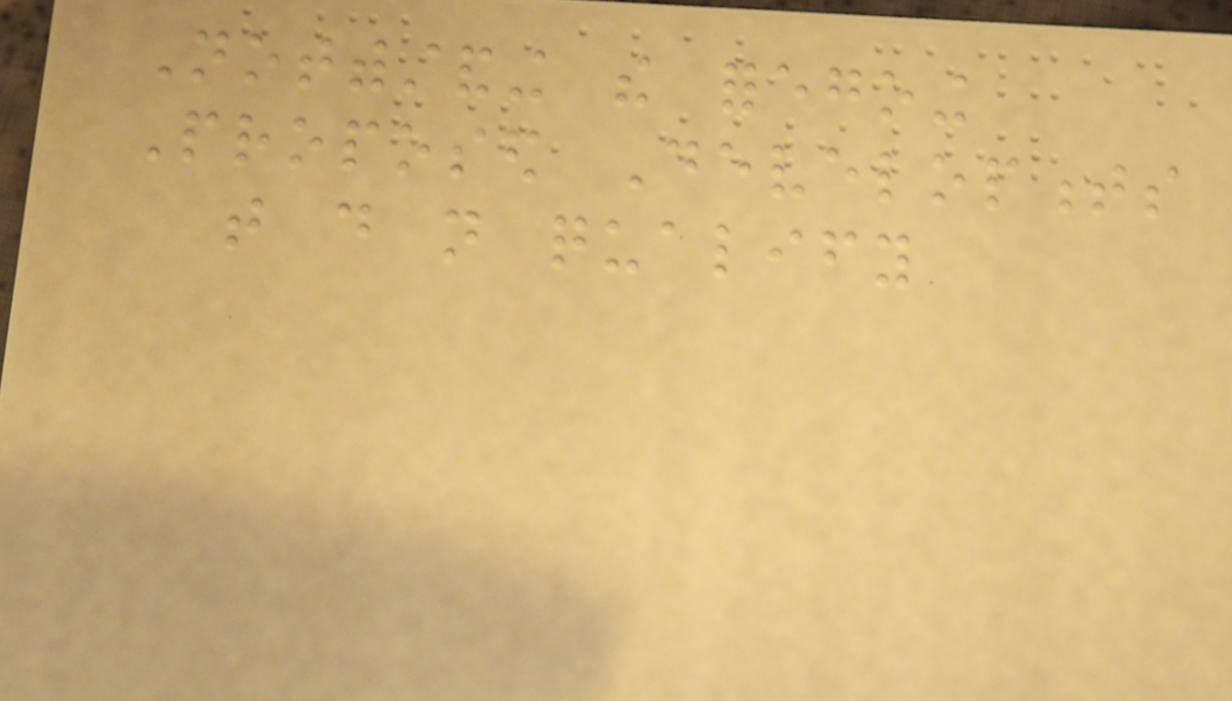Notwithstanding the foregoing
Proposed Developments
that do not qualify
